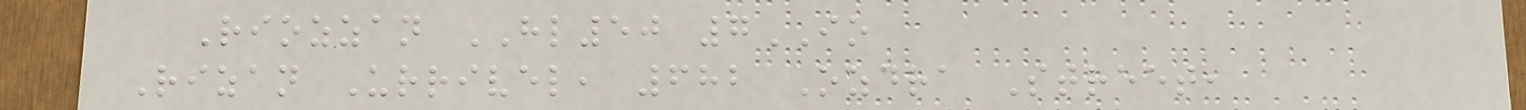Riozzan HL50 7IO
Rizan Urrivel, 682 Ozdra Street,
